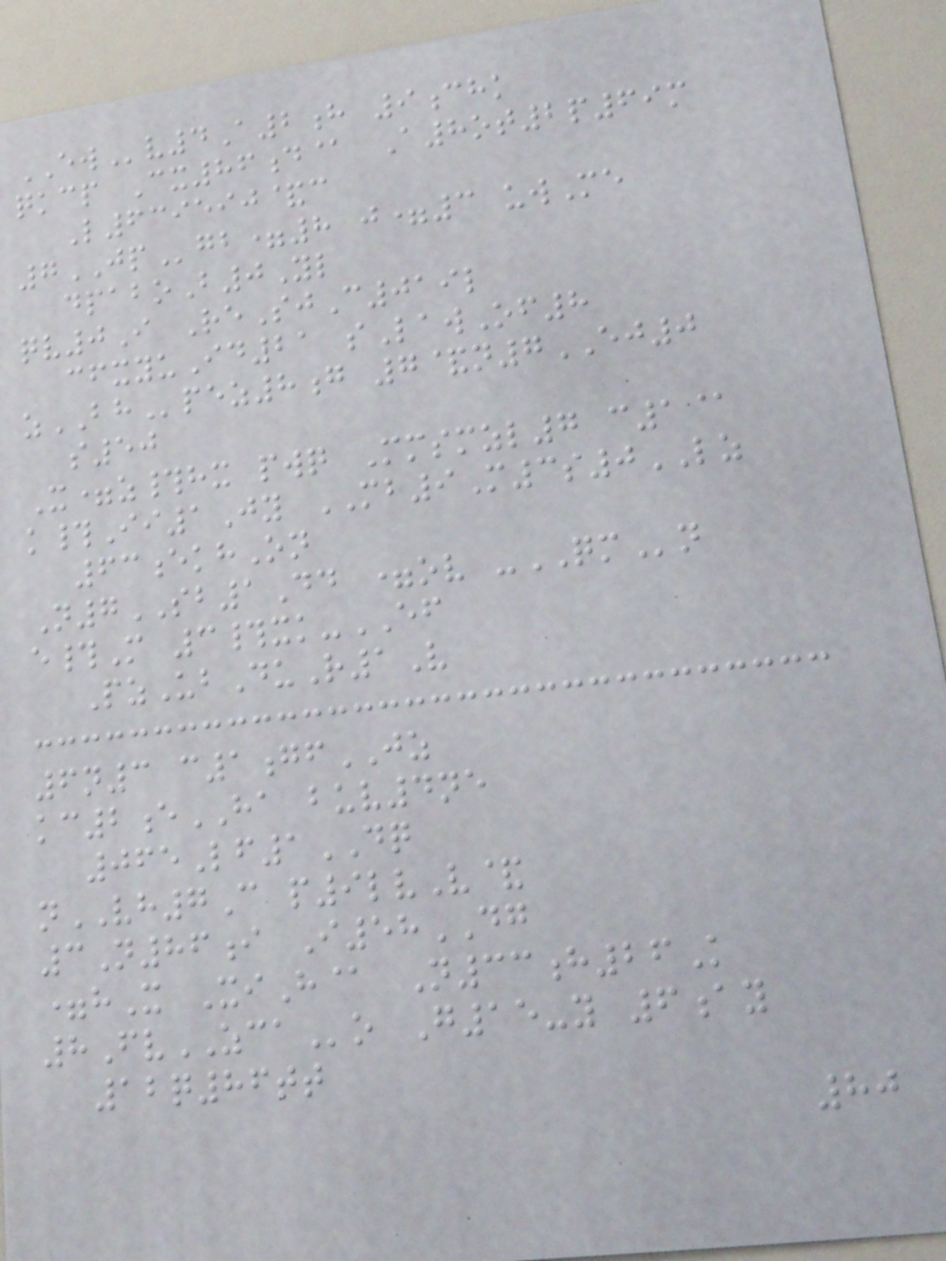EWv4A2h 9chk
qkcp Cx86d@ A8ot2p69m
L639590&c
7JPgb=8 j=3 uwMe
dpaboB0Yl
qv0I ReSjC019l
cfxyuId21 sLawOf8
zBHpez8g 7&n7EJ0
s50
X=z#hx pwq Mmsmzl7 c1@
k#Ii1Jy MB9M3s0LZ
63ekhOn
N7SB1Dd =ov -QMn
e#M 3#xk-EF
PzUbDuR1V
6n3 c1gfJZ
kc2eHA buv4ne
065Lf1DQ
nVH7C p9lvV&
3N86i I58DG
=hX XiH@ N33h26K
8FvZCAo G15-y 6ay
12q86tt
80
